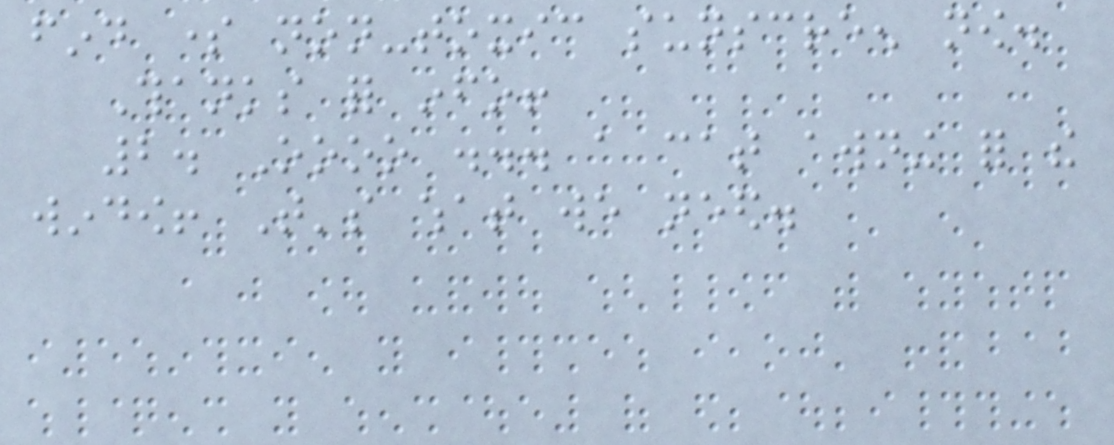find some non-toxic sunscreen now.
Thanks for info!
2. Oooo ... a cat awning for the
window! That's what we need.
